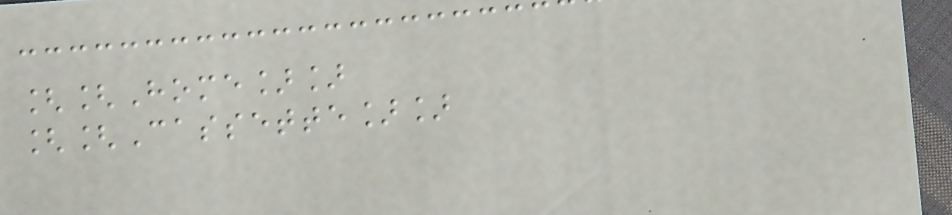[[Home]]
[[Cassette]]
